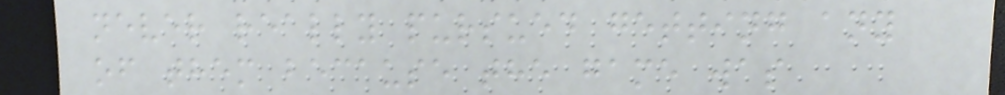never really pursued getting any
of them because the game was
